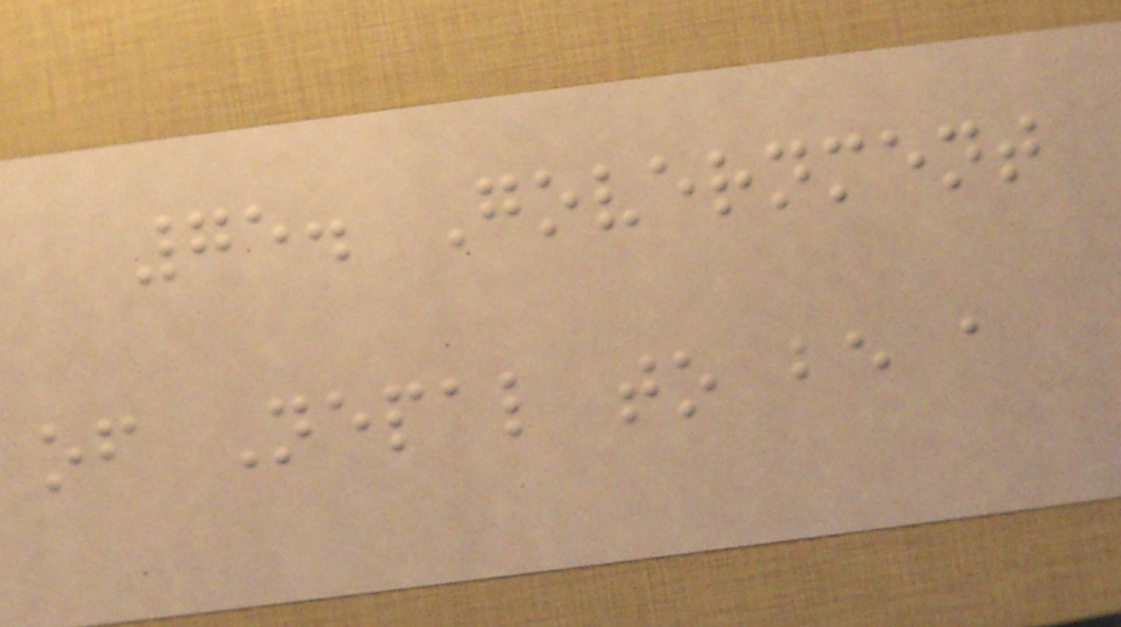75. Government
of Nepal to be a
